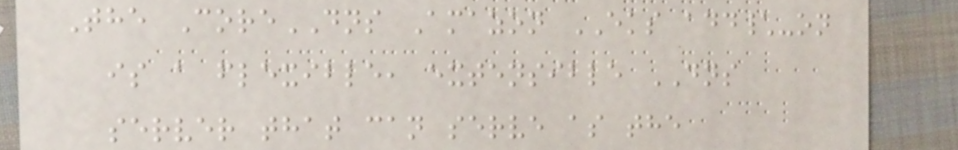The CoreDNS Amazon EKS add\-on
is a flexible, extensible DNS
server that can serve as the
